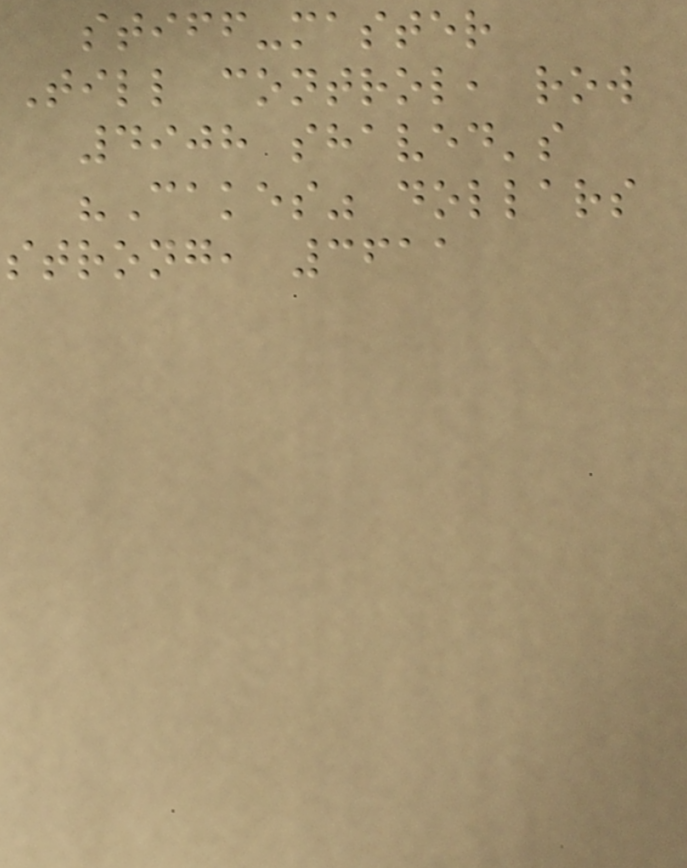stiff-master
Till control, row
4908 shaved's
"Cakes" dollars
strong, 3611
